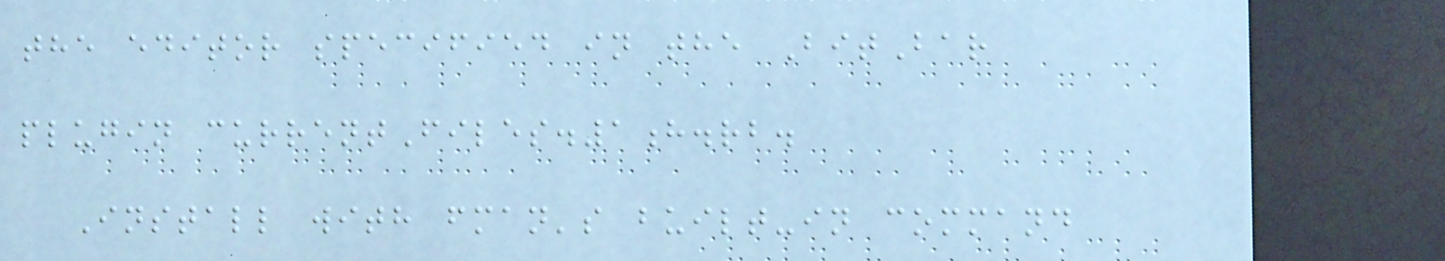the editor specified in the BitBar
plugin currentFiles.1h.rb.
Install with fman's built-in command
